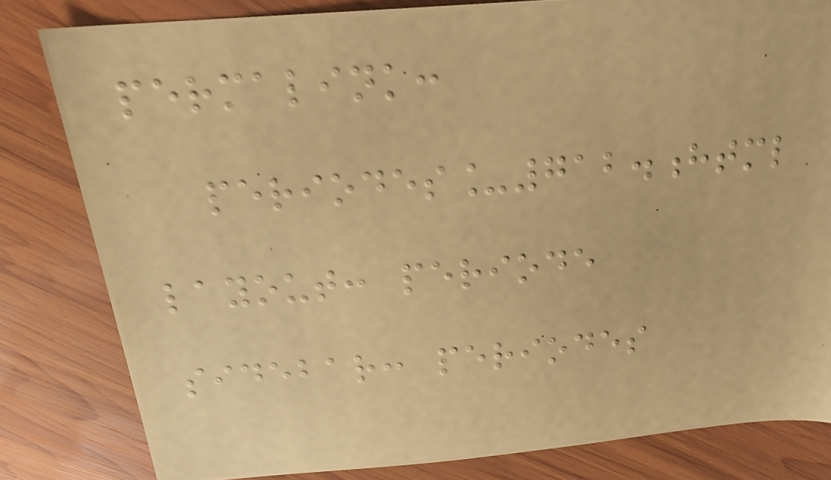permalink:
periodes_712.html
layout: periode
sidebar: periodes
